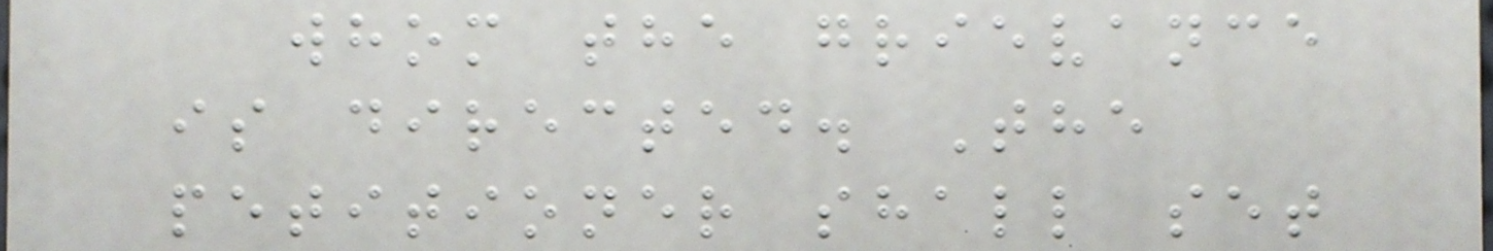whom the grievance
is directed. The
petitioner shall set
